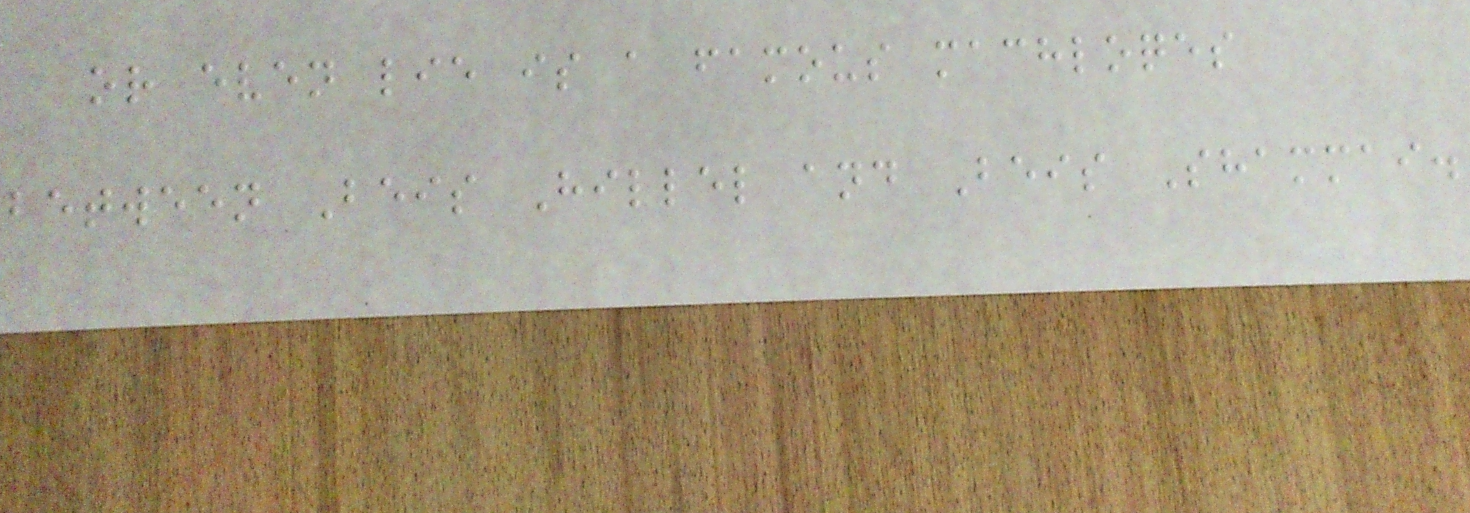or even lie is a famous machloqes
between Beis Hillel and Beis Shammai.
